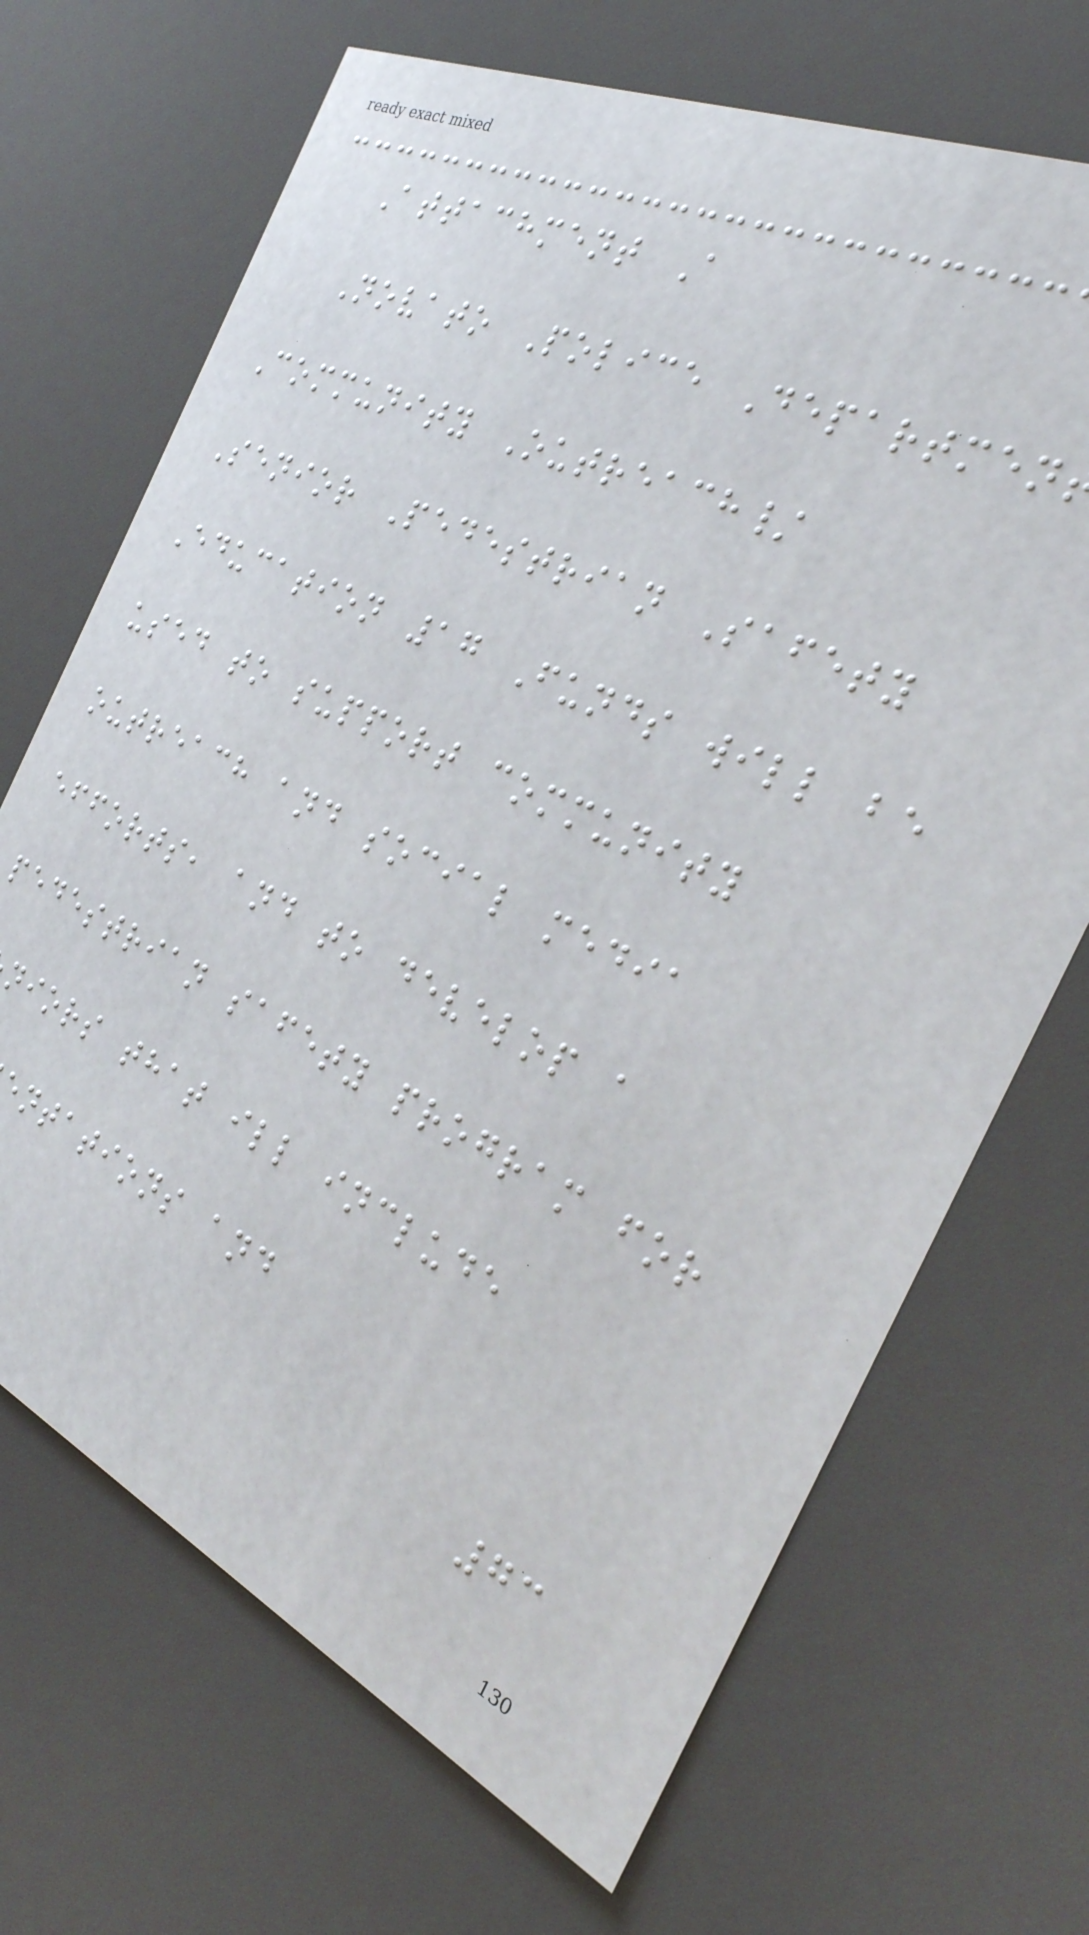Attachment A
Novato Police Departmen
Community Outreach/
Senior Pedestrian Safety
Education 17 Funds will be
used to support community
outreach and social media
efforts, and to develop a
pedestrian safety program for
niors that ill include
ntations and
73
